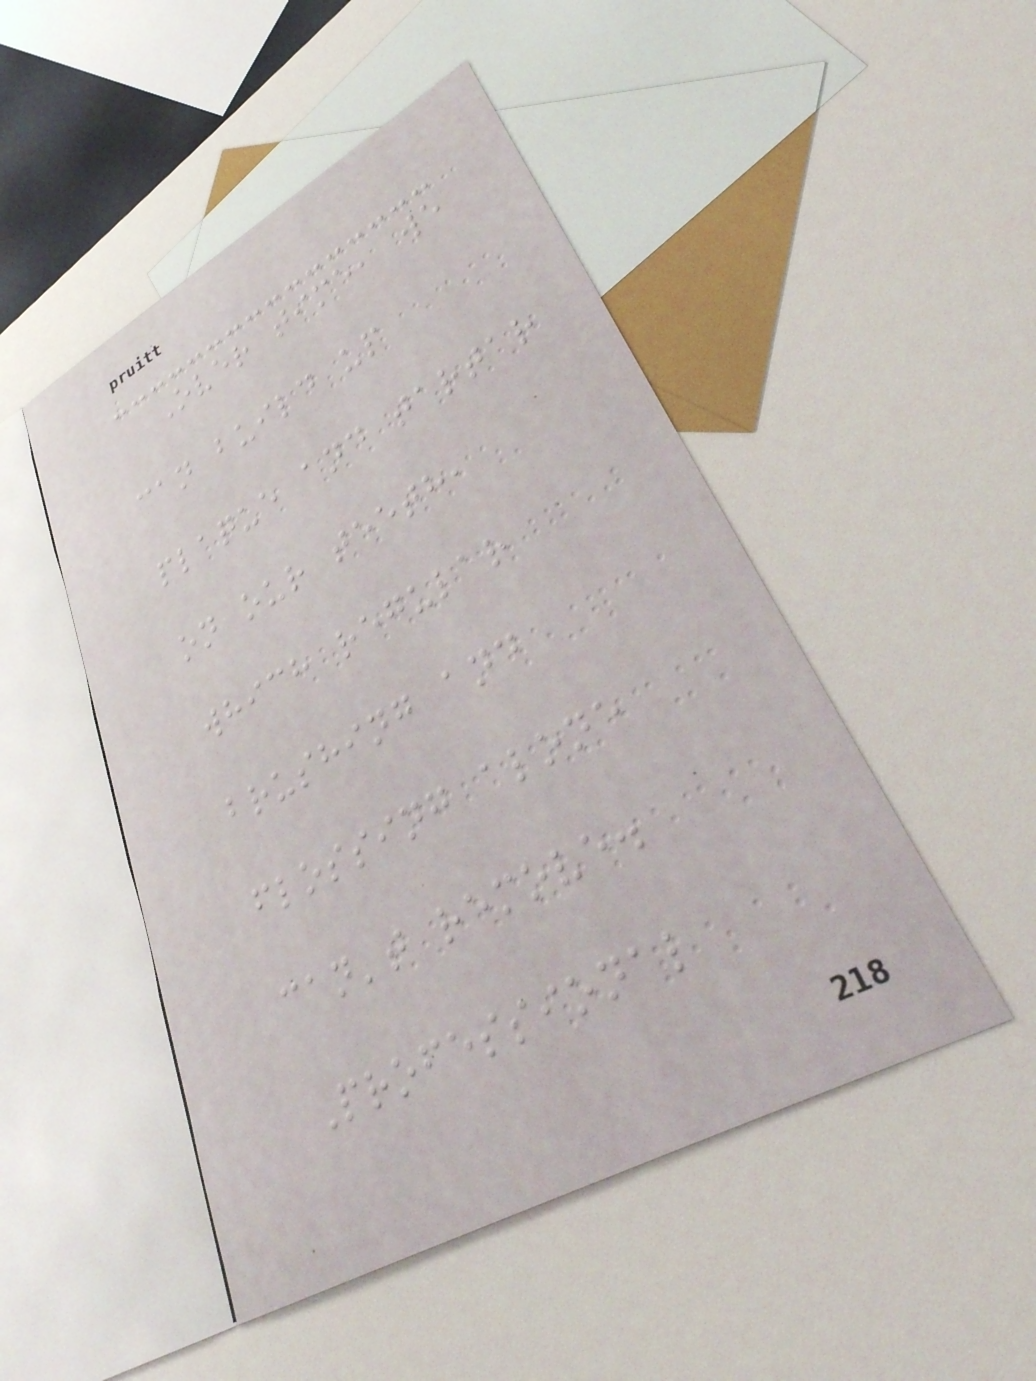Over time, we
can build up
plaque and tartar
on our teeth,
which regular
brushing and
flossing alone
can't remove.
Professional
